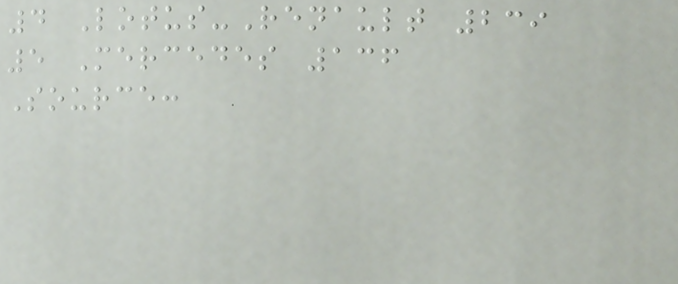4 Lotus-Renault 239
5 Mercedes 136
Source:
